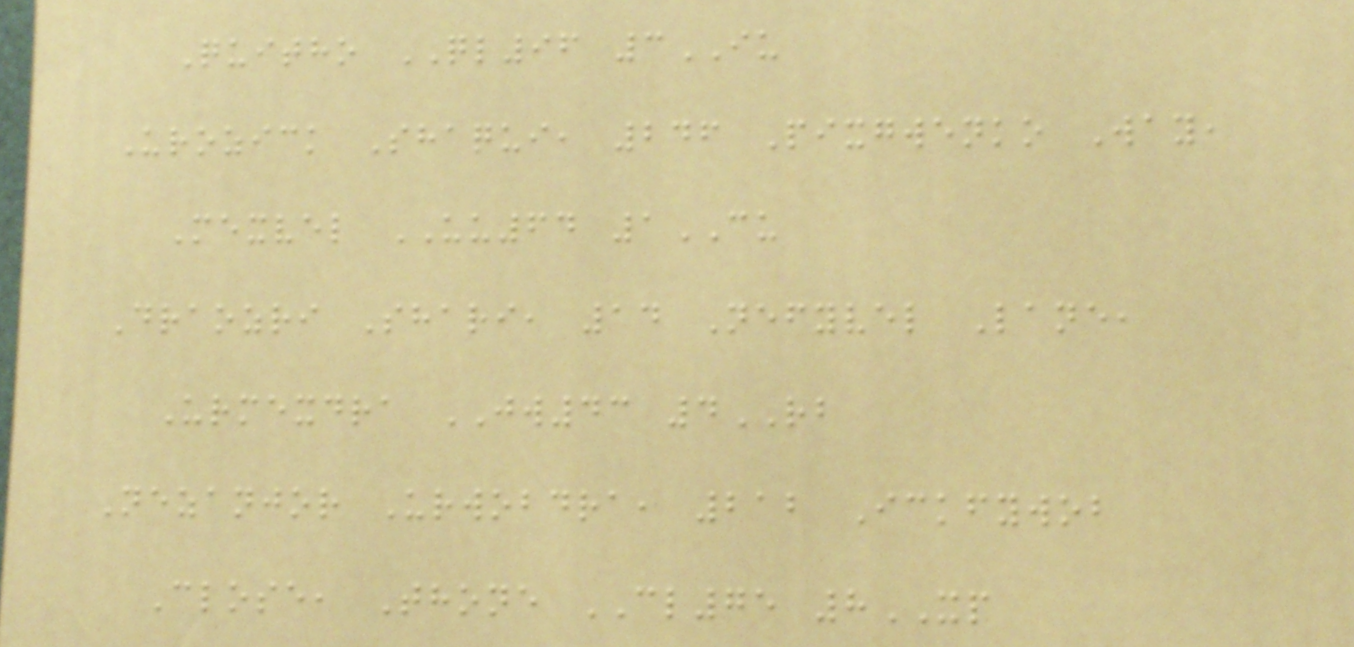Quitho QL96 3IU
Urozick Shaqui, 246 Pixgwenko Way,
Mexvel UU64 1CU
Draozri Shari, 14 Nefyvel Lane,
Urmexdra JW43 4RB
Nezanjor Urwobdra, 212 Ickfywob
Close, Thone CL75 8XP
